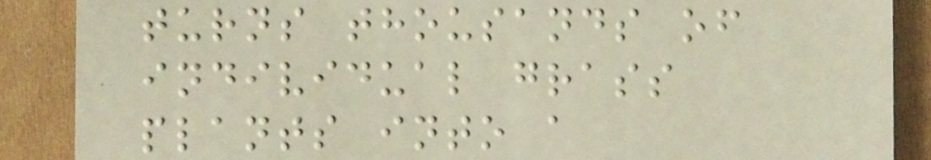turns thousands of
individual grass
plants into a
